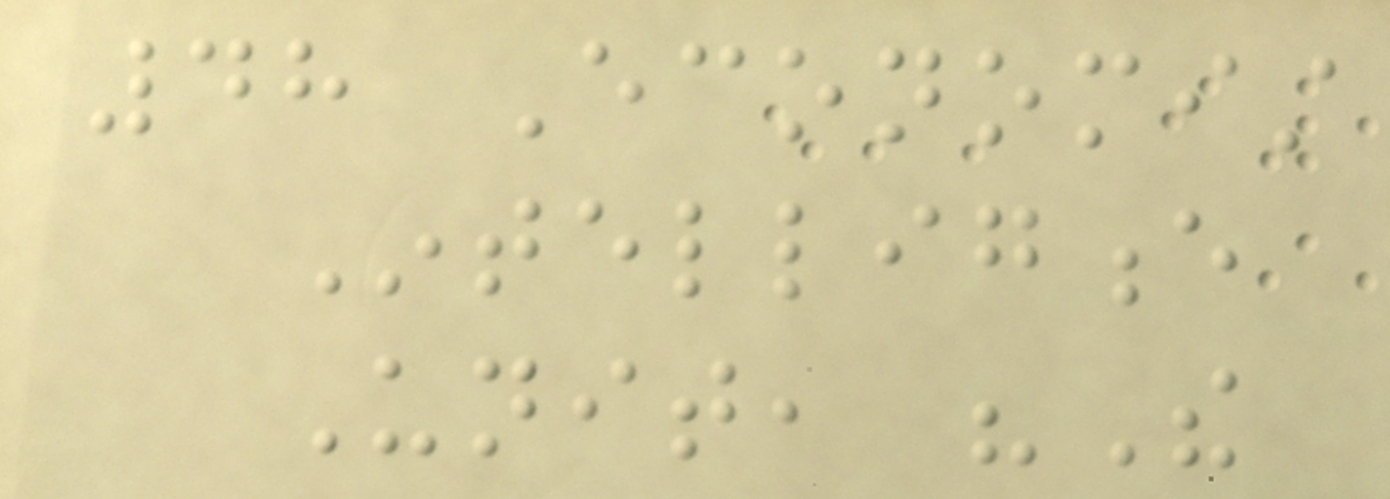48 Economist
Intelligence
Unit, "The
